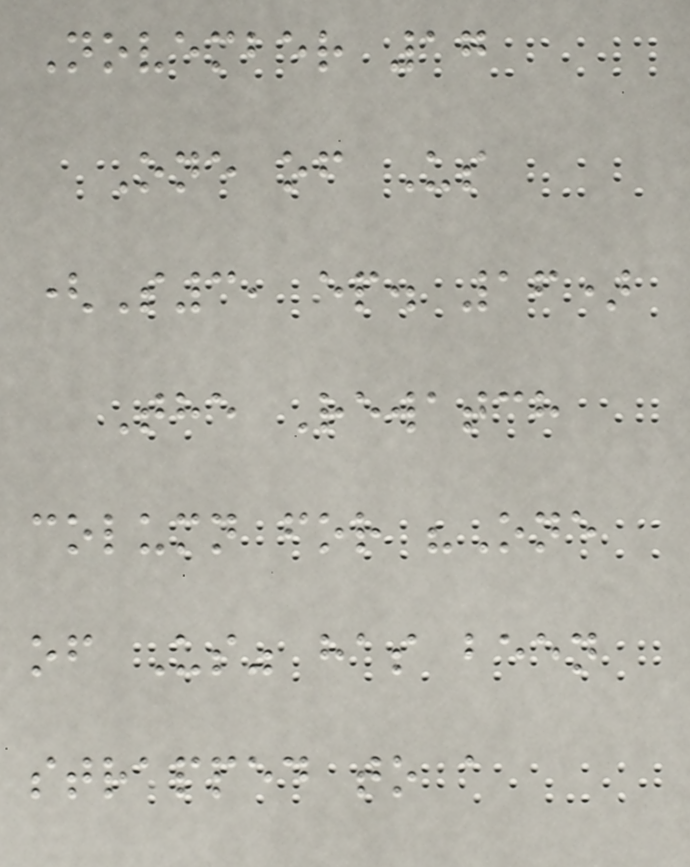November 17
One of Us
(S3, ep. 16)
The Rewatch
column for "One
of Us" has been
strapped to a
